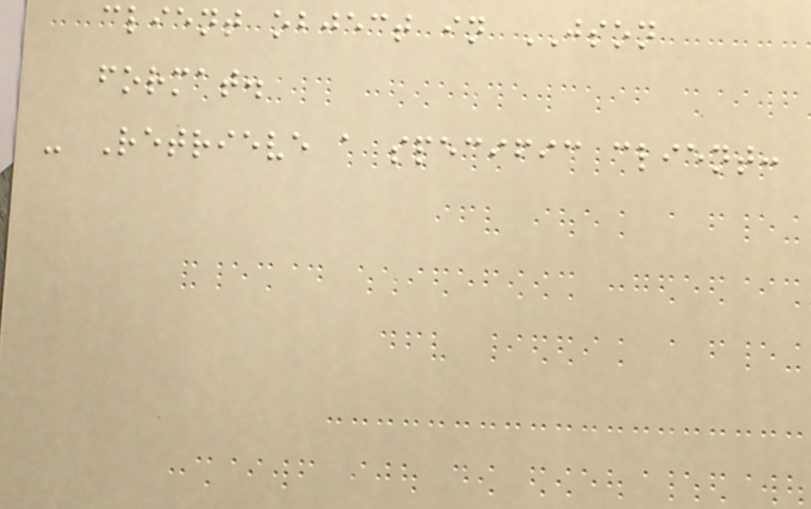client object in JSON
format.
- Retrieve a specific client:
